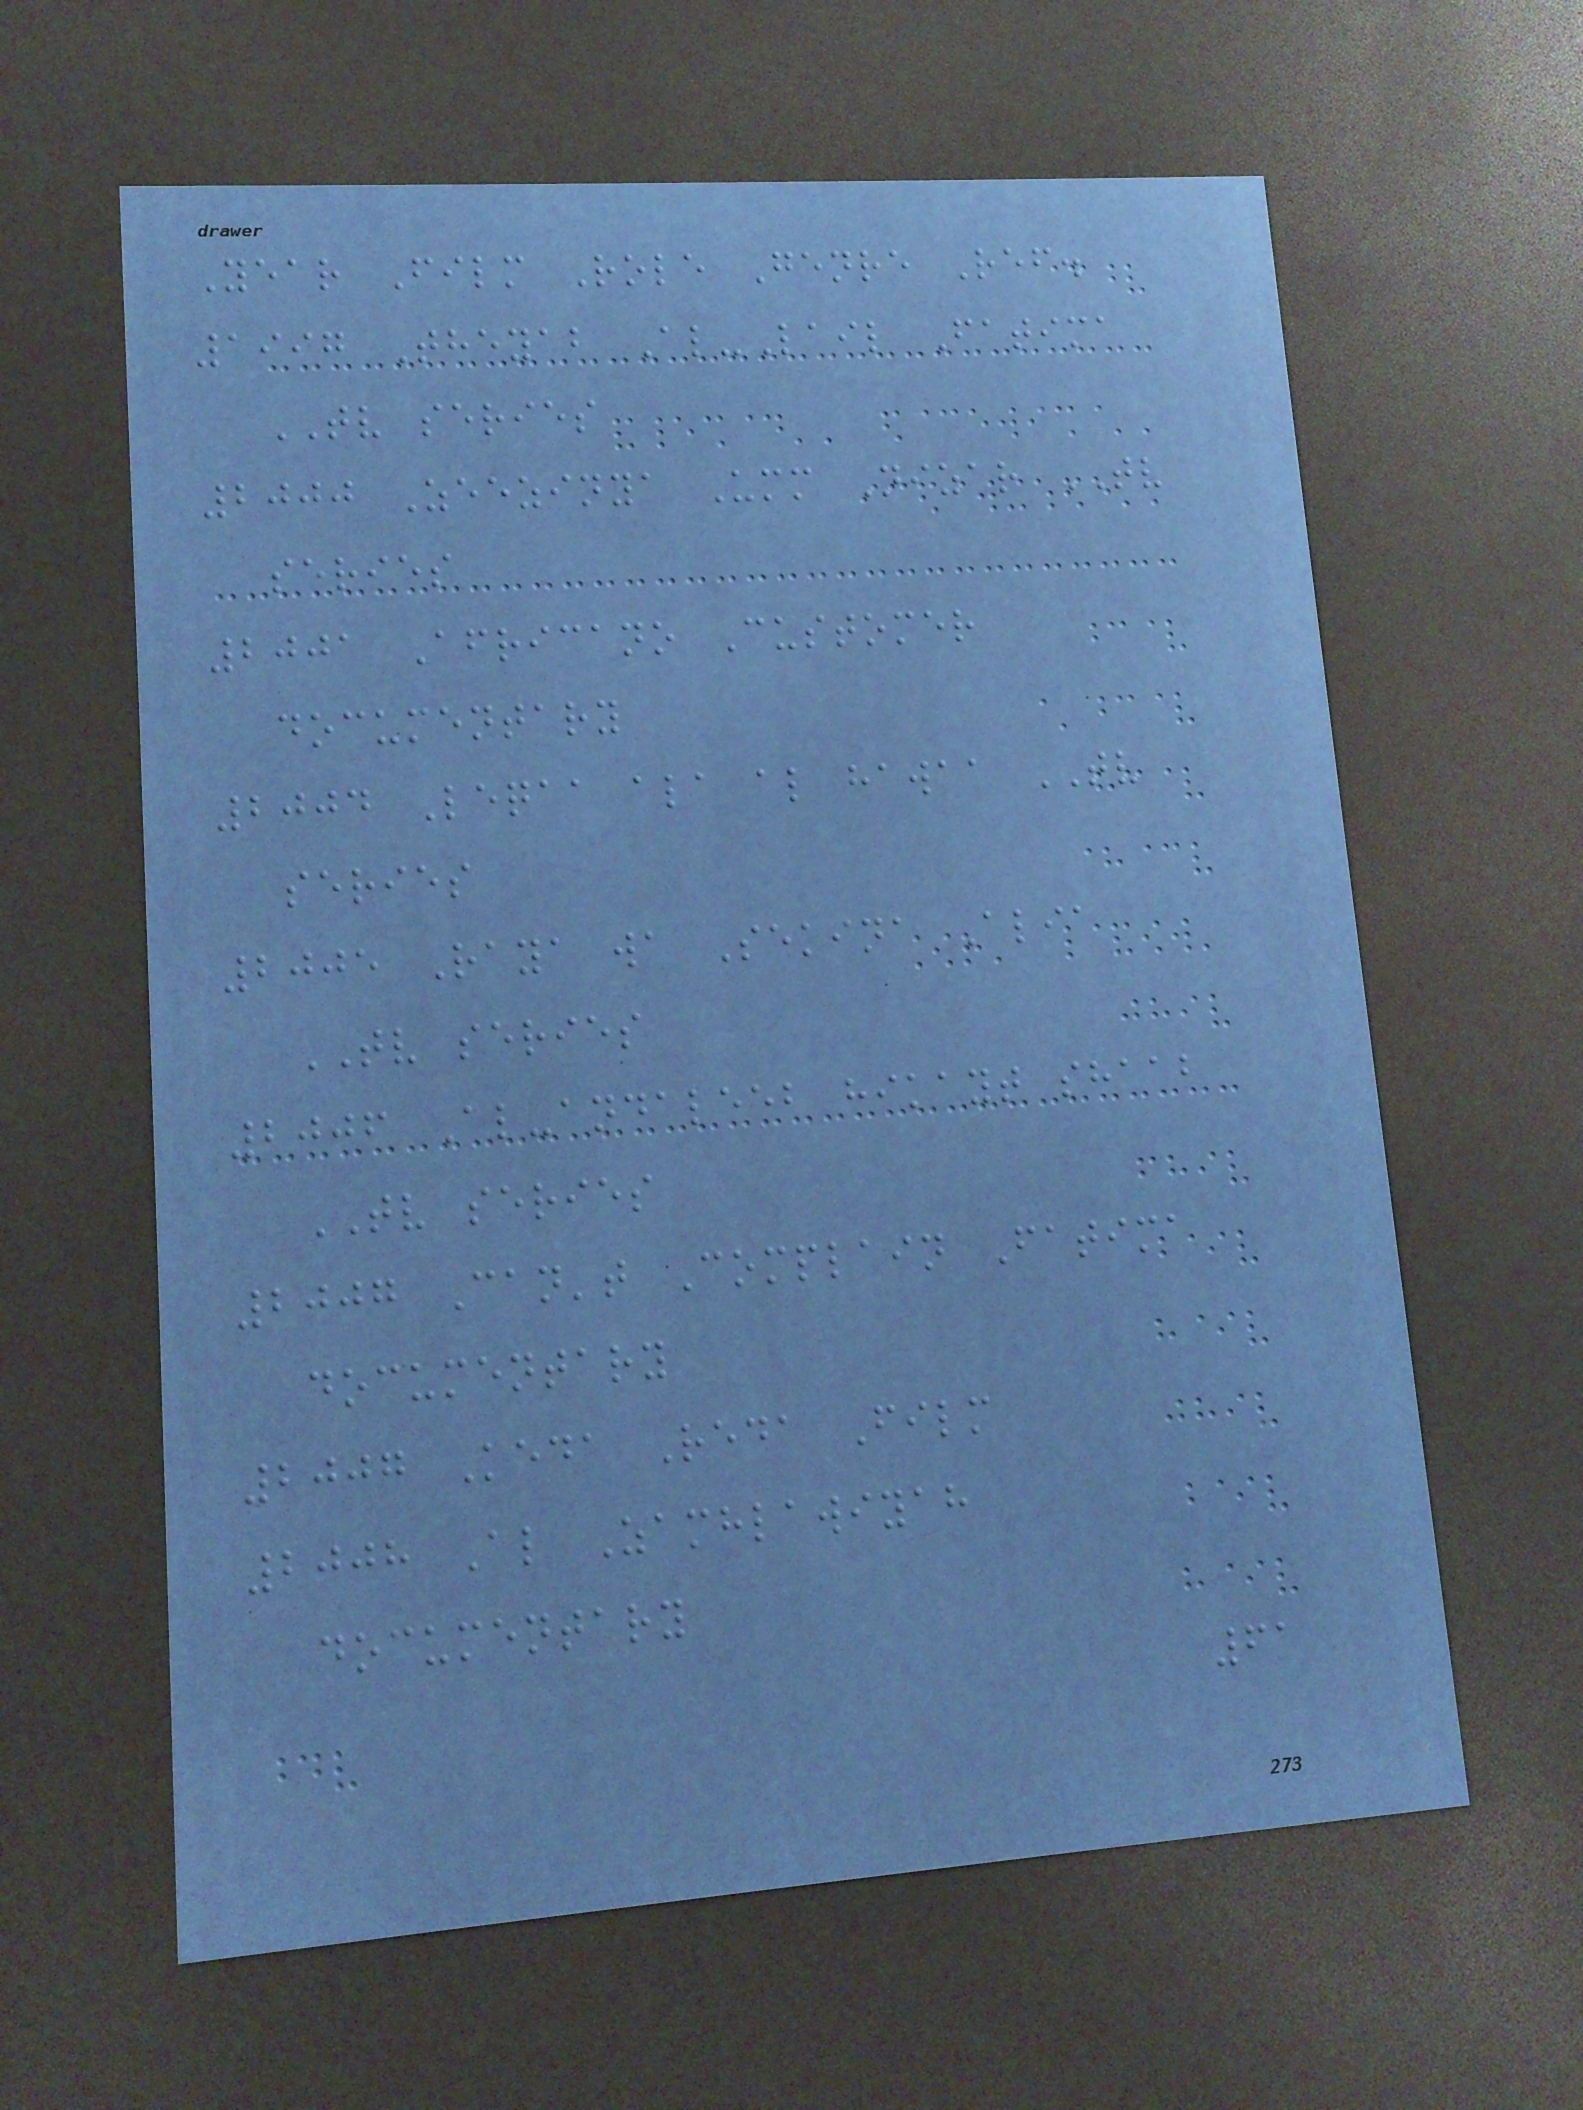Year Film Role Genre Ref.
1997 Theyab Al-Lail Fatima
TV series
2000 Zeezinya Umm Nizar TV
series
2001 Africano Customer
documentary
2004 Leqaa ala al hawaa TV
series
2005 Raya wa Sekina Alia
TV series
2006 Al-andaleeb hikayt shaab
TV series
2007 Can't Complain Fatima
documentary
2007 Keda Reda Film
2008 Al Zamhlawiyah
documentary
61
